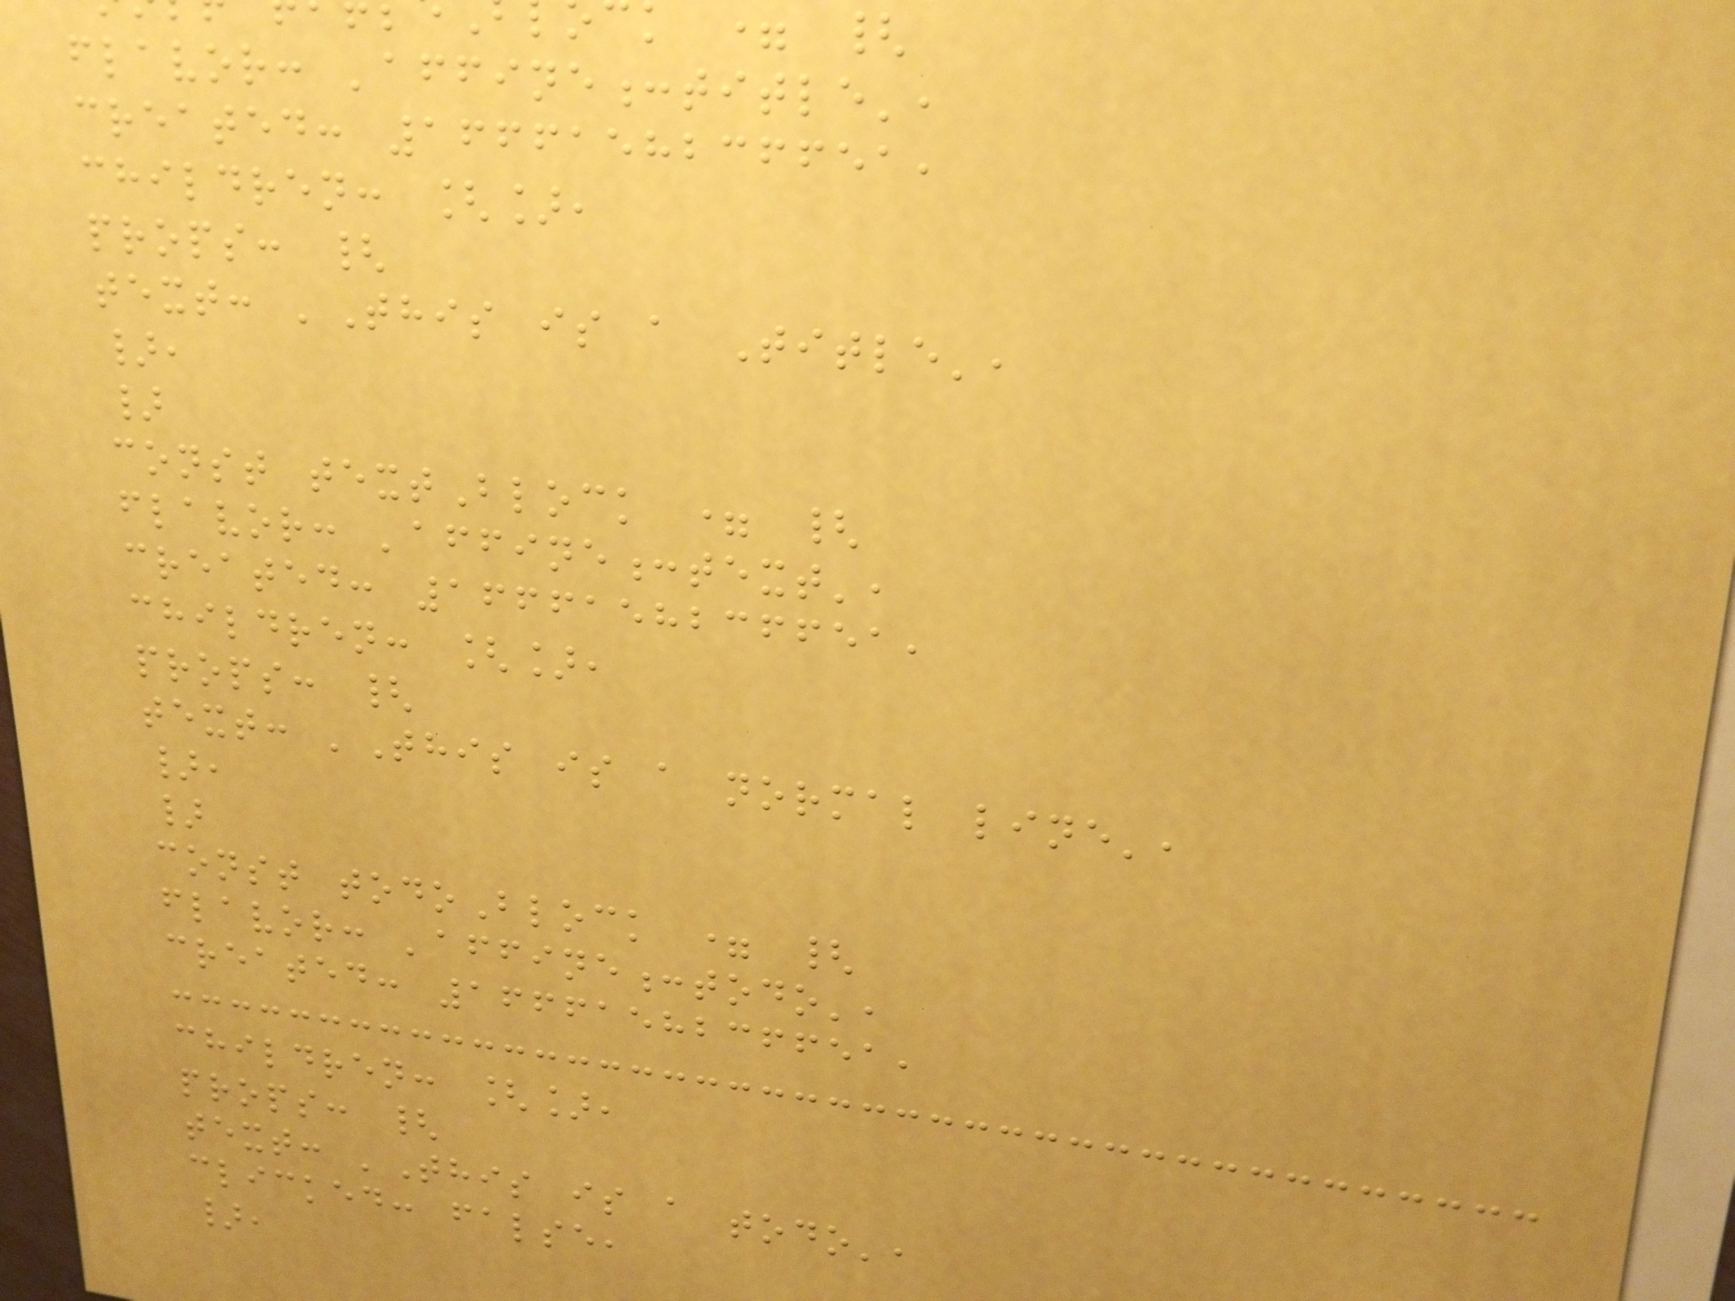flavor: 'affine:title',
created: 1666158236651,
children: [],
props: {
text: 'This is a Title',
},
}
const textBlock = {
flavor: 'affine:text',
created: 1666158236651,
children: [],
props: {
text: 'This is a normal line',
},
}
const todoBlock = {
flavor: 'affine:todo',
created: 1666158236651,
children: [],
props: {
text: 'This is a todo',
clicked: false,
},
